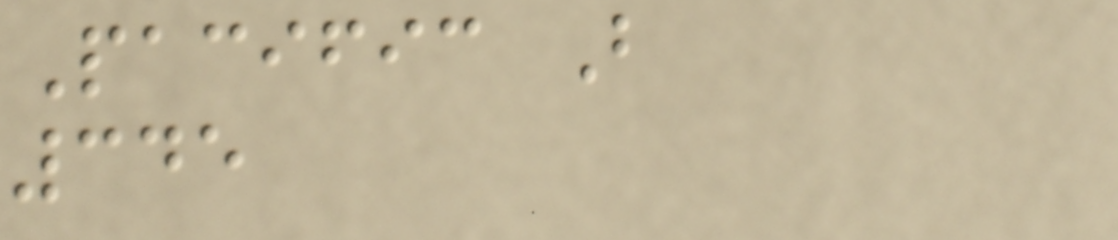Pacific B
345
